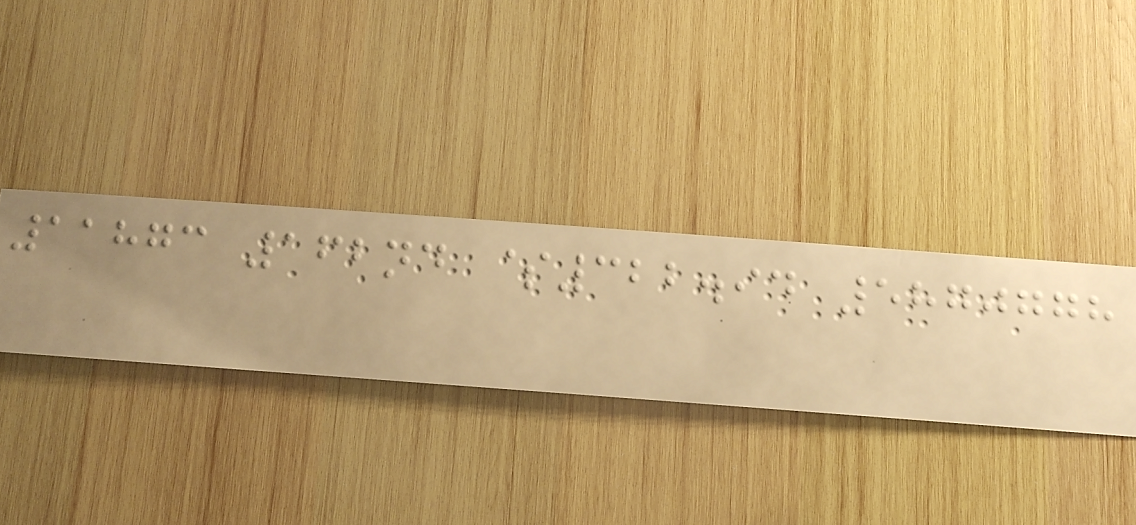11873 162nd $322.94 5870778
